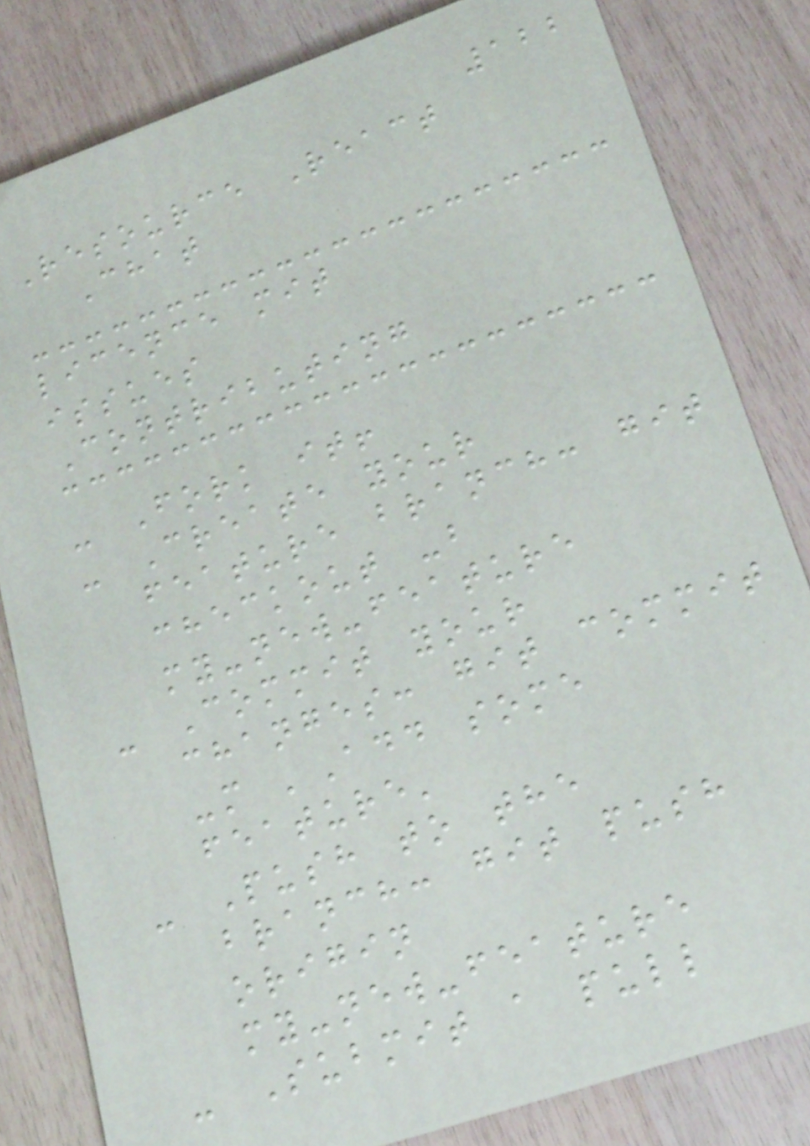122
Resource React
Chat
licence mit
issues
Contributing
- Fork it!
- Create your
feature branch: git
checkout -b
my-new-feature
- Commit your
changes: git commit
-m 'Add some
feature'
- Push to the
branch: git push
origin
my-new-feature
- Submit a pull
